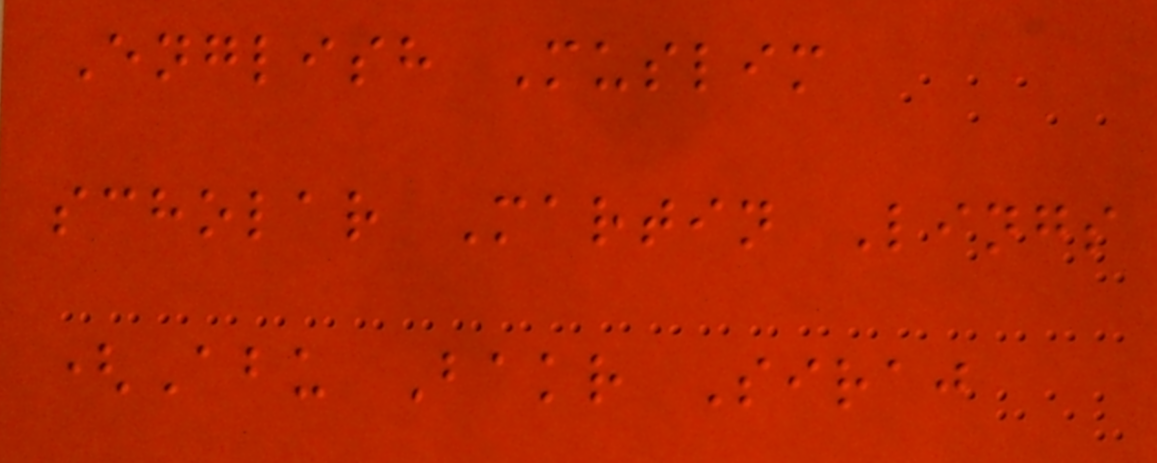English Muslim
scholar Martin Lings
(Abu Bakr Siraj
